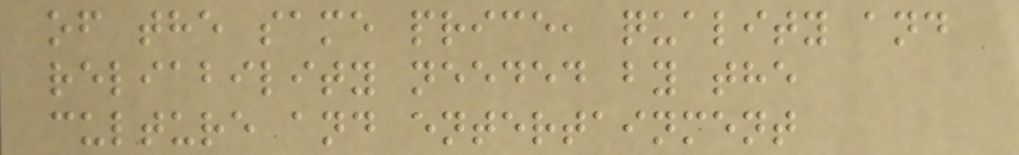of the same price, quality and
reliability needed by the
culture and entertainment
